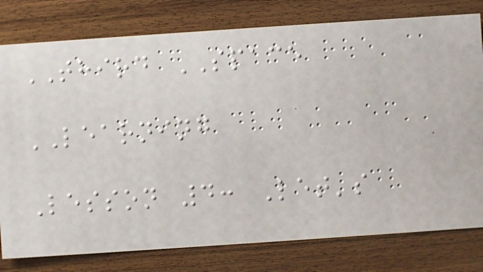THIRD SPACE
LEARNING
Lesson 4: Let's
